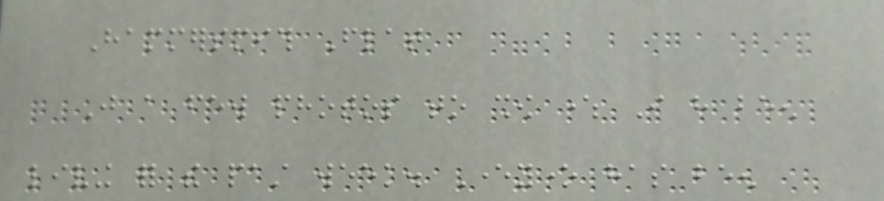Hammersmith Flat
Just a few photos to show where I have been
living for the past week. Everyone has been
